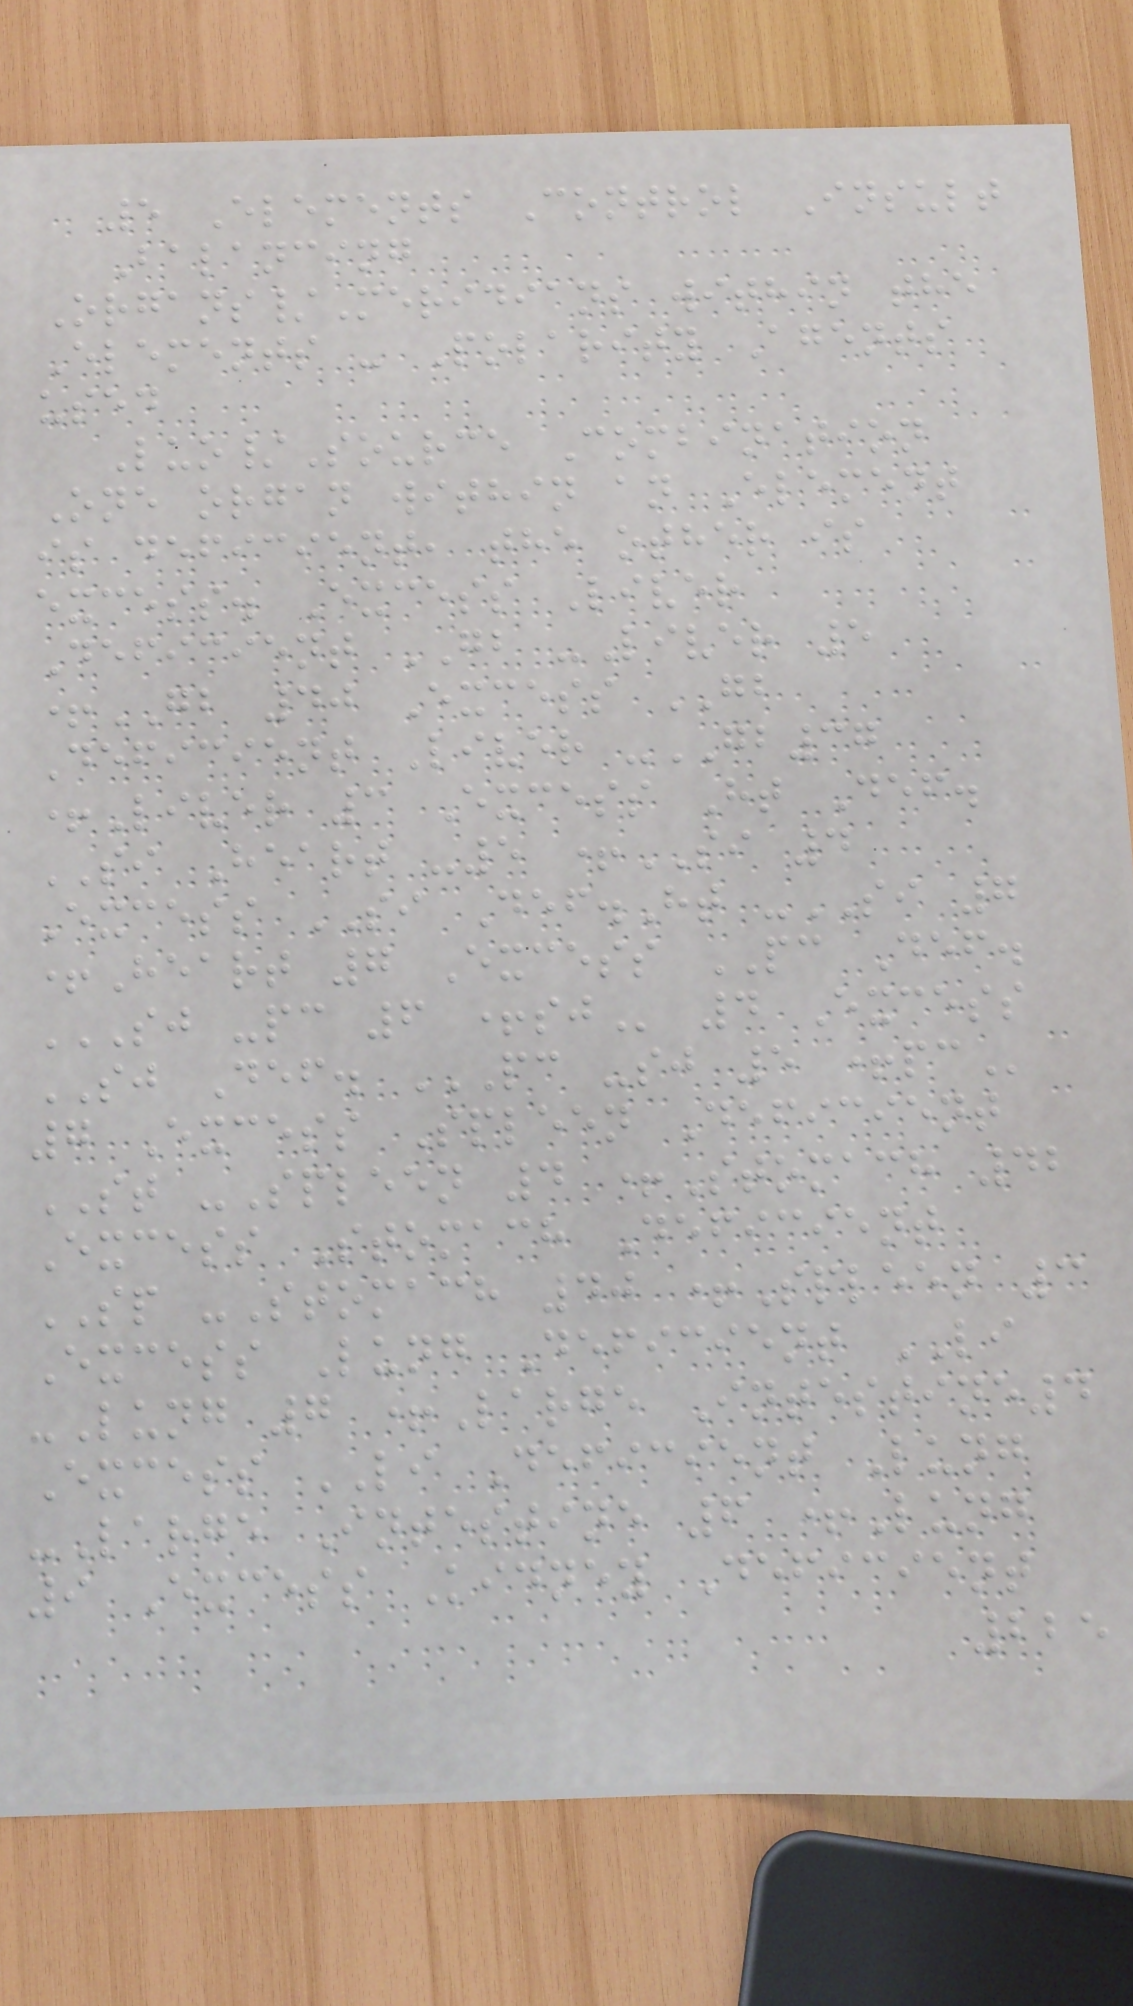5 Elements Control Insult
Balancing
Organs/Meridians within the
Elements - Polarity Agents
used
Luo/Source Combination
One organ within an Element
is deficient, the other is
excess. Excess Liver
Deficient GB -Liver 5
+GB 40 Excess GB
Deficient Liver -GB37
+Liver 3 Excess Ht Def.
SI Heart -5 +SI 4
Excess SI Def.Ht -SI 7
+Heart 7 Excess PC Def.
SJ -PC 6 +SJ 4 Excess
SJ Def. PC -SJ 5 +PC
7 Excess Spleen Deficient
ST -Spleen 4 +Stomach 42
Excess Stomach Deficient
SP -Stomach 40 +Spleen 3
Excess Lung Deficient LI
-Lung 7 +Large Intestine4
Excess LI Deficient Lung
-Large Intestine 6 +Lung
9 Excess Kidney Deficient
225
